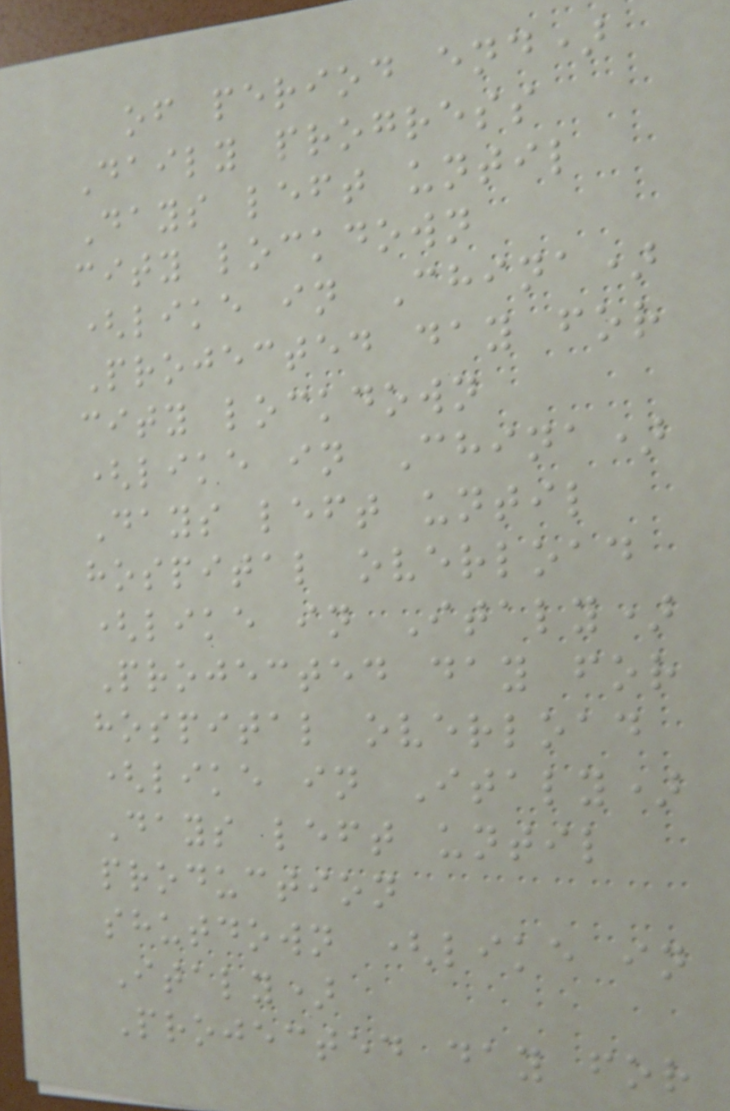of period end)
Daily progress
Days left until
city lockdown
(like in China)
Projected day for
city lockdown
(like in China)
Days left until
hospital overload
(like in Italy)
Projected day for
hospital overload
(like in Italy)
Days left until
production
shutdown (like in
Italy)
Projected day for
